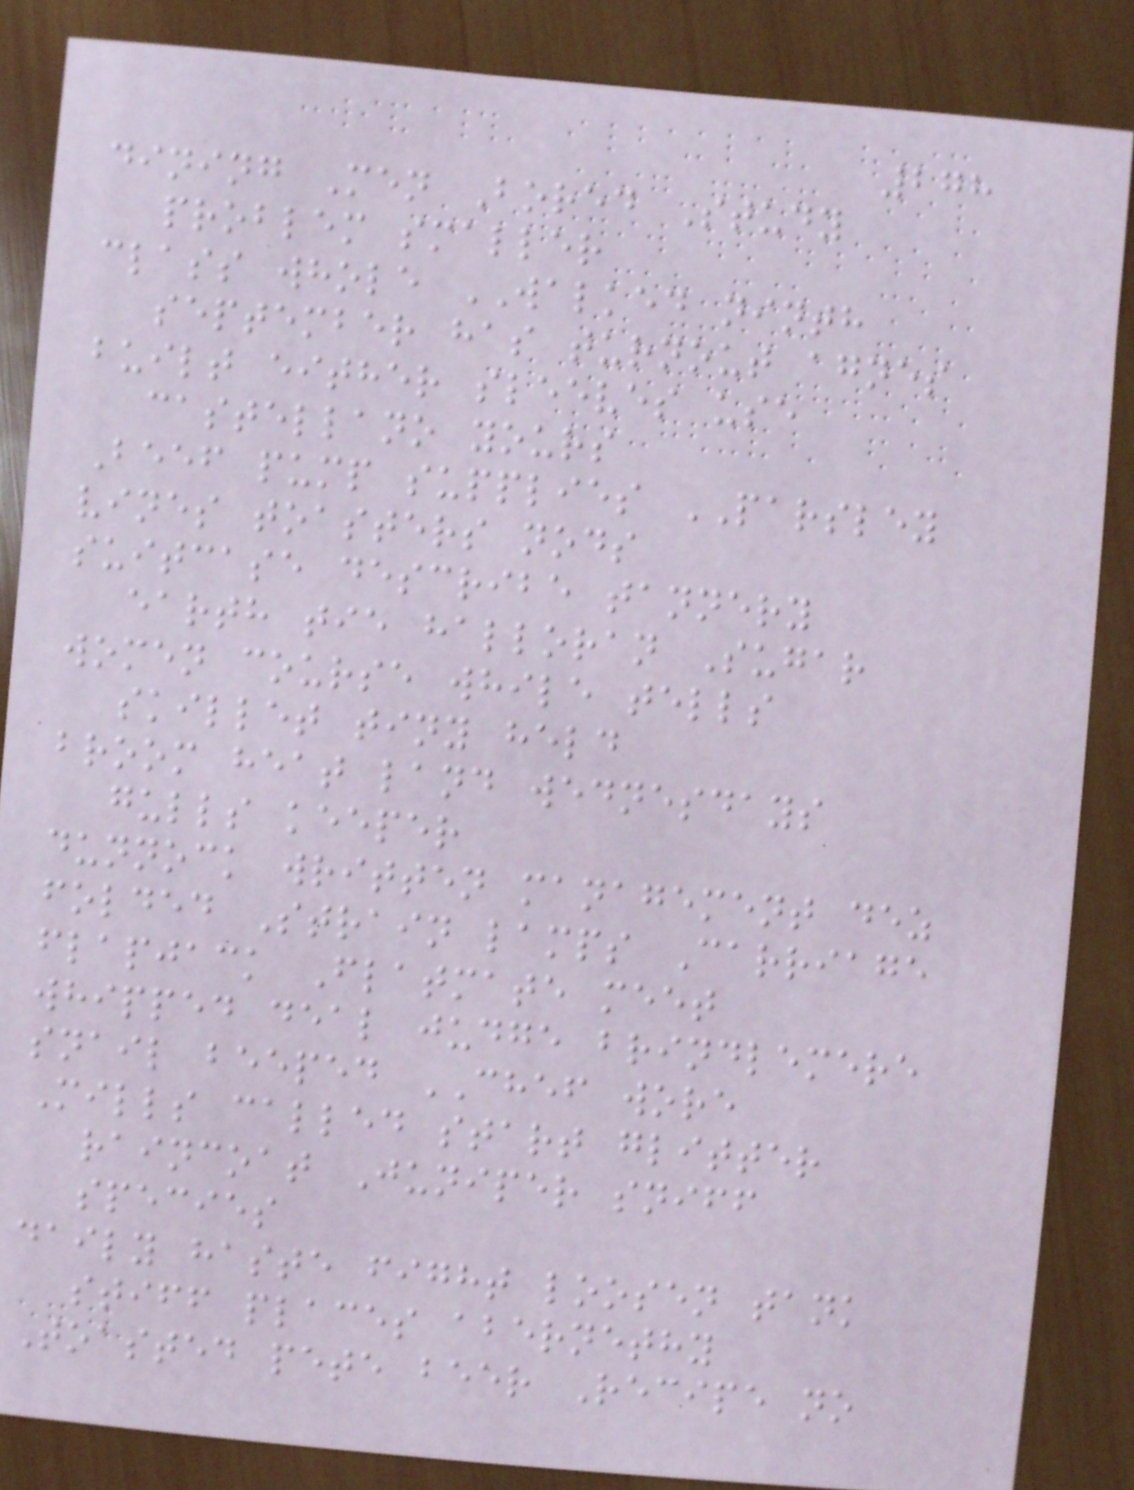278
dining Men Bored Study
problem smaller
class whole WALKED ninth
september has turnout agnes
built either sleeves use
castellano yours
Beef pump supplies PARSLEY
vines toasters nods
suitcase describe tannery
earth tie halloran Sugar
women course while tells
skillet tiny held
broom heat land wednesdays
gulls keeper
dunnock written management dez
folded Strain lamps Carriage
flapjack Flatmate meet
whipped deal judge brindlemere
snail beeped CHEF wore
Mills called start glitter
raincoat Juniper sniff
species
daily haste fight loosen tank
stiff places abernethy
Toasted pete beer Recipe no
